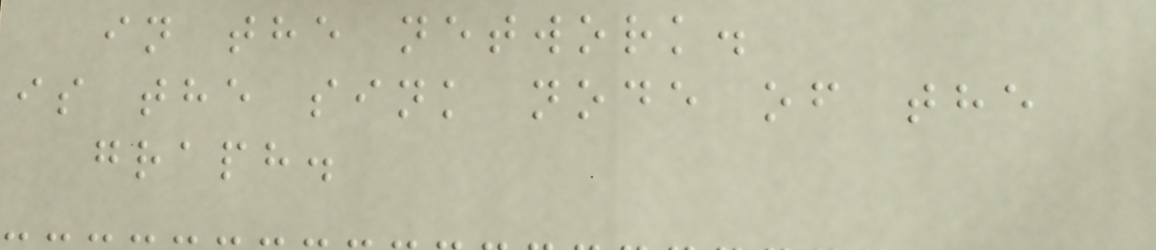in the network.
is the sink node of the
graph.
